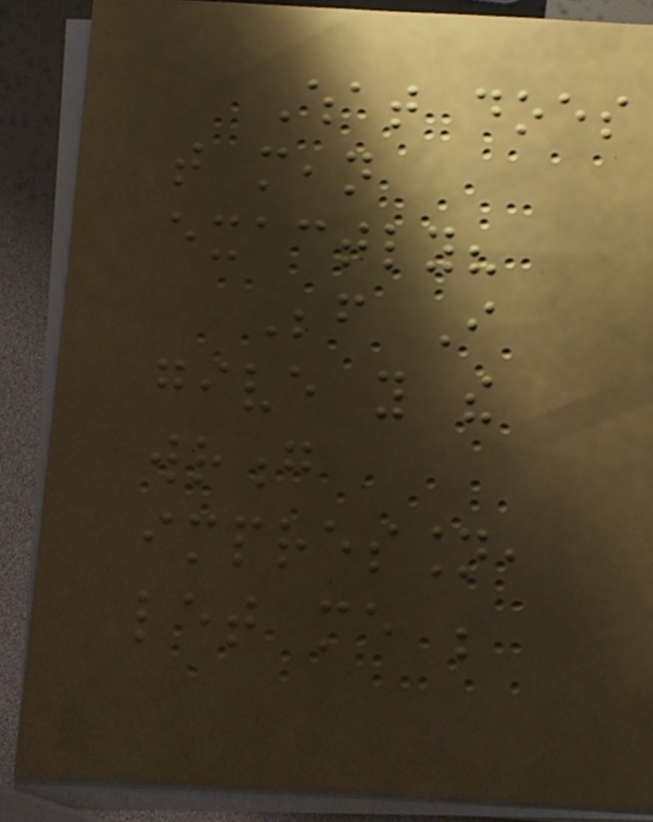What does
that mean
exactly?
Before I
give you the
wrong
impression,
let me be
